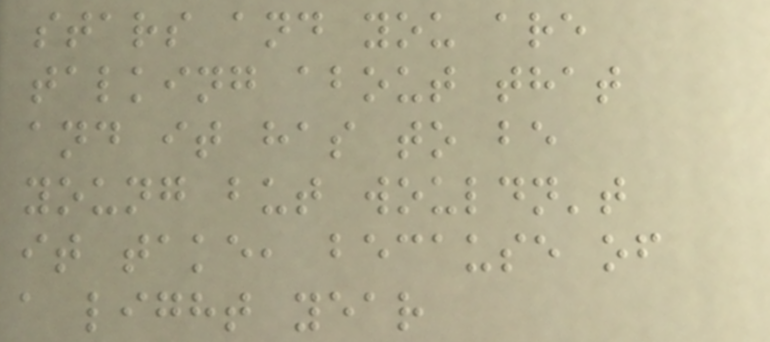stars and you are
talking about that
and it has to be
young but wouldn't
it take, because of
a light year
